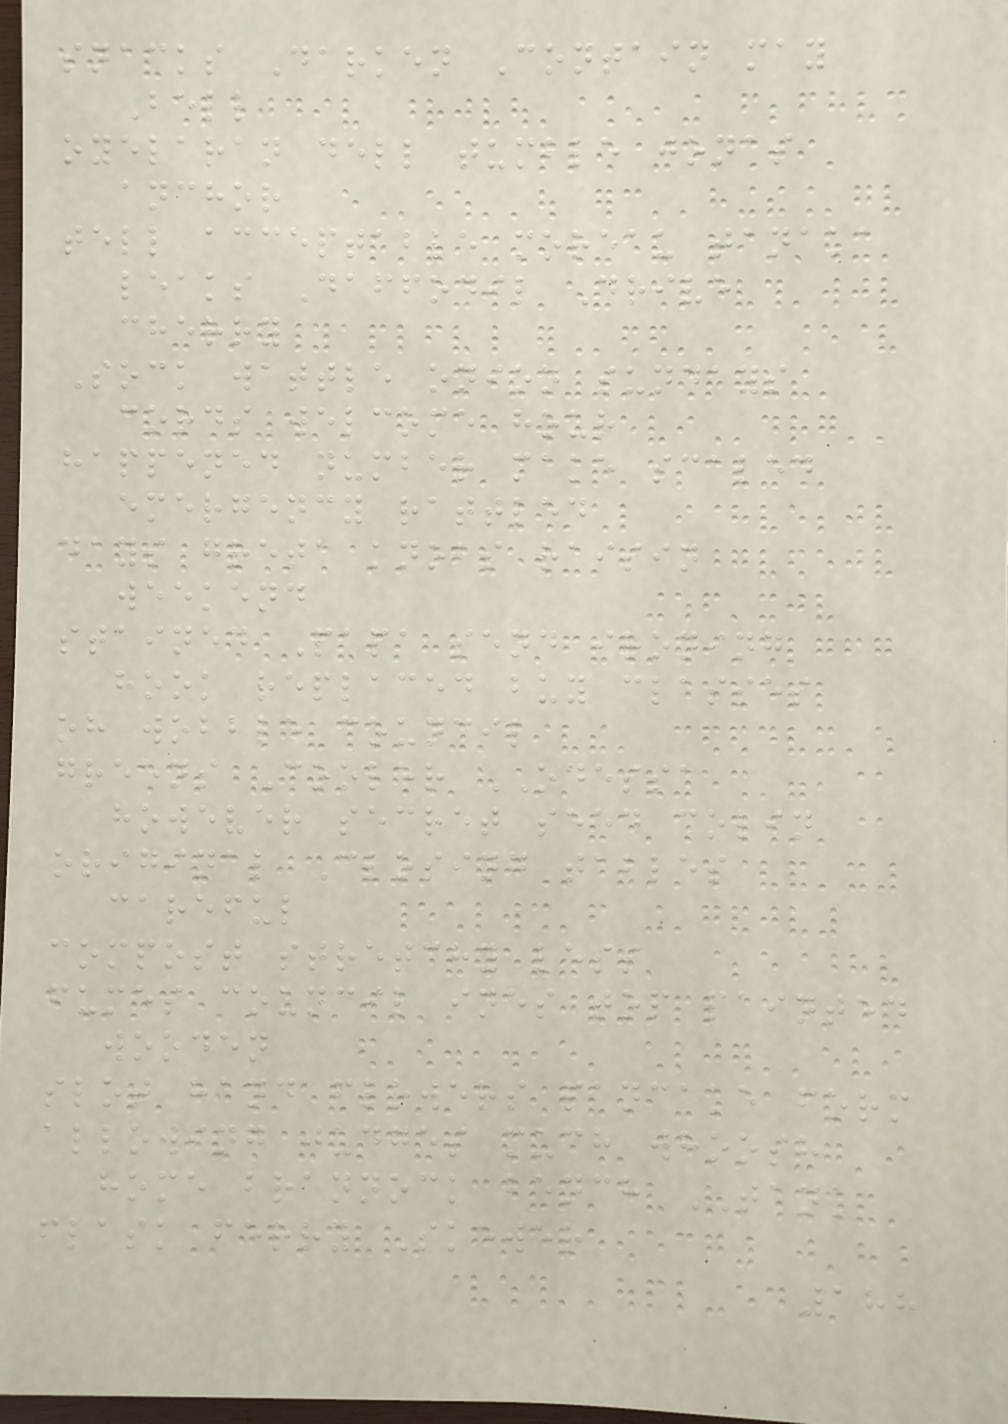snacks Darken Contain may
Bell
oyelaran dell tumble jonas
anchor
tell acceptable moreau tanaka
leaks Daffodil Drive
cherry
Sock wattle onion sundays
cords welcome hour
happened number make scaled
emergency rattled
days greta knobs raisin
weekend
stained Papa send ironing
hook replaced buy classes
oh wobble council
greens Cooler ODESSA
however secret seed colin
original Closing tables
careful
compost stretchy less
fumes council ines top painted
wooden
slot hand flowers pancake form
allowing judges much whoosh
home brannock bench TANK
flask ferry Skewer
188
